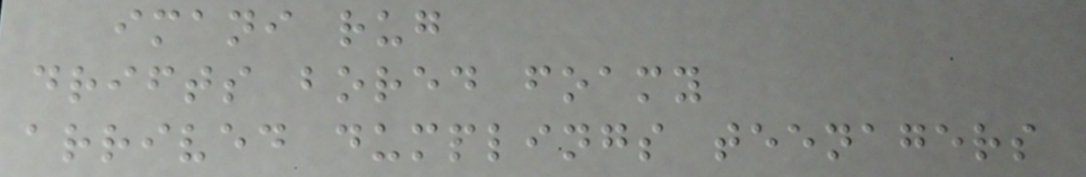imani rug
drifts bored foamy
arrived dumplings teenagers
